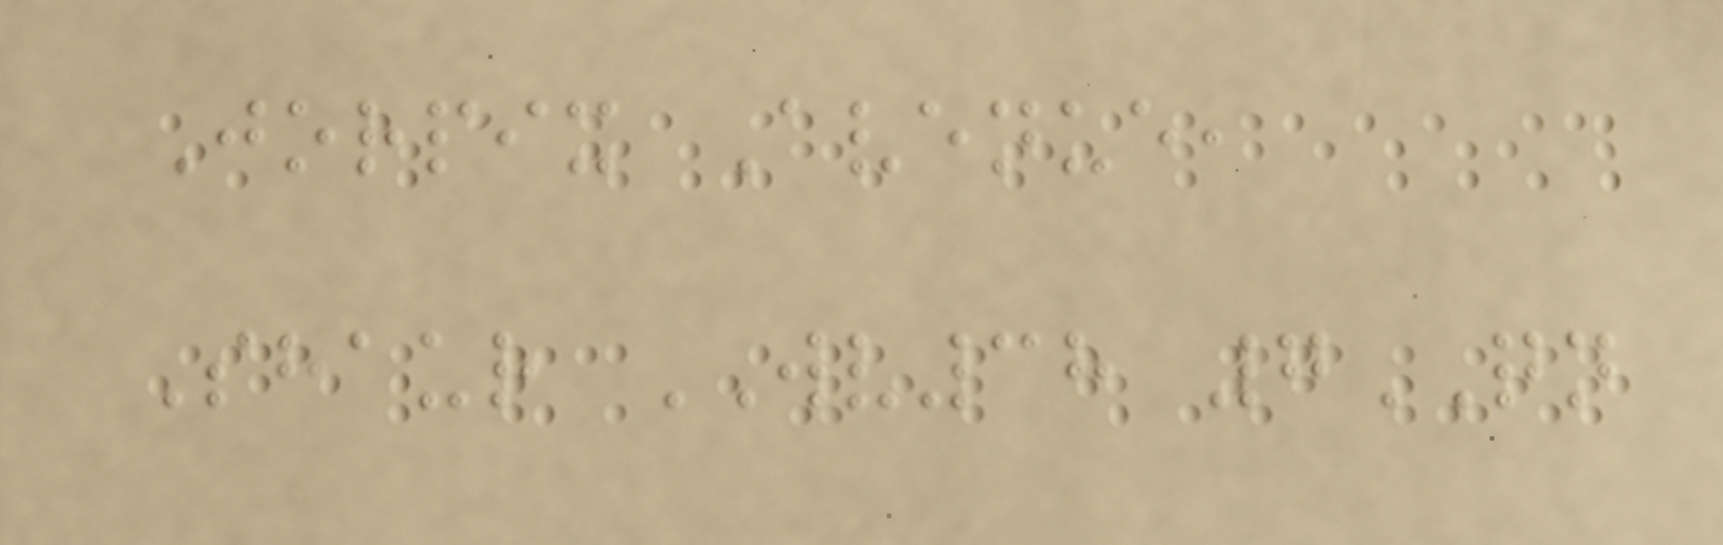Jorpix Avenue,
Shaur WV38 7QN
